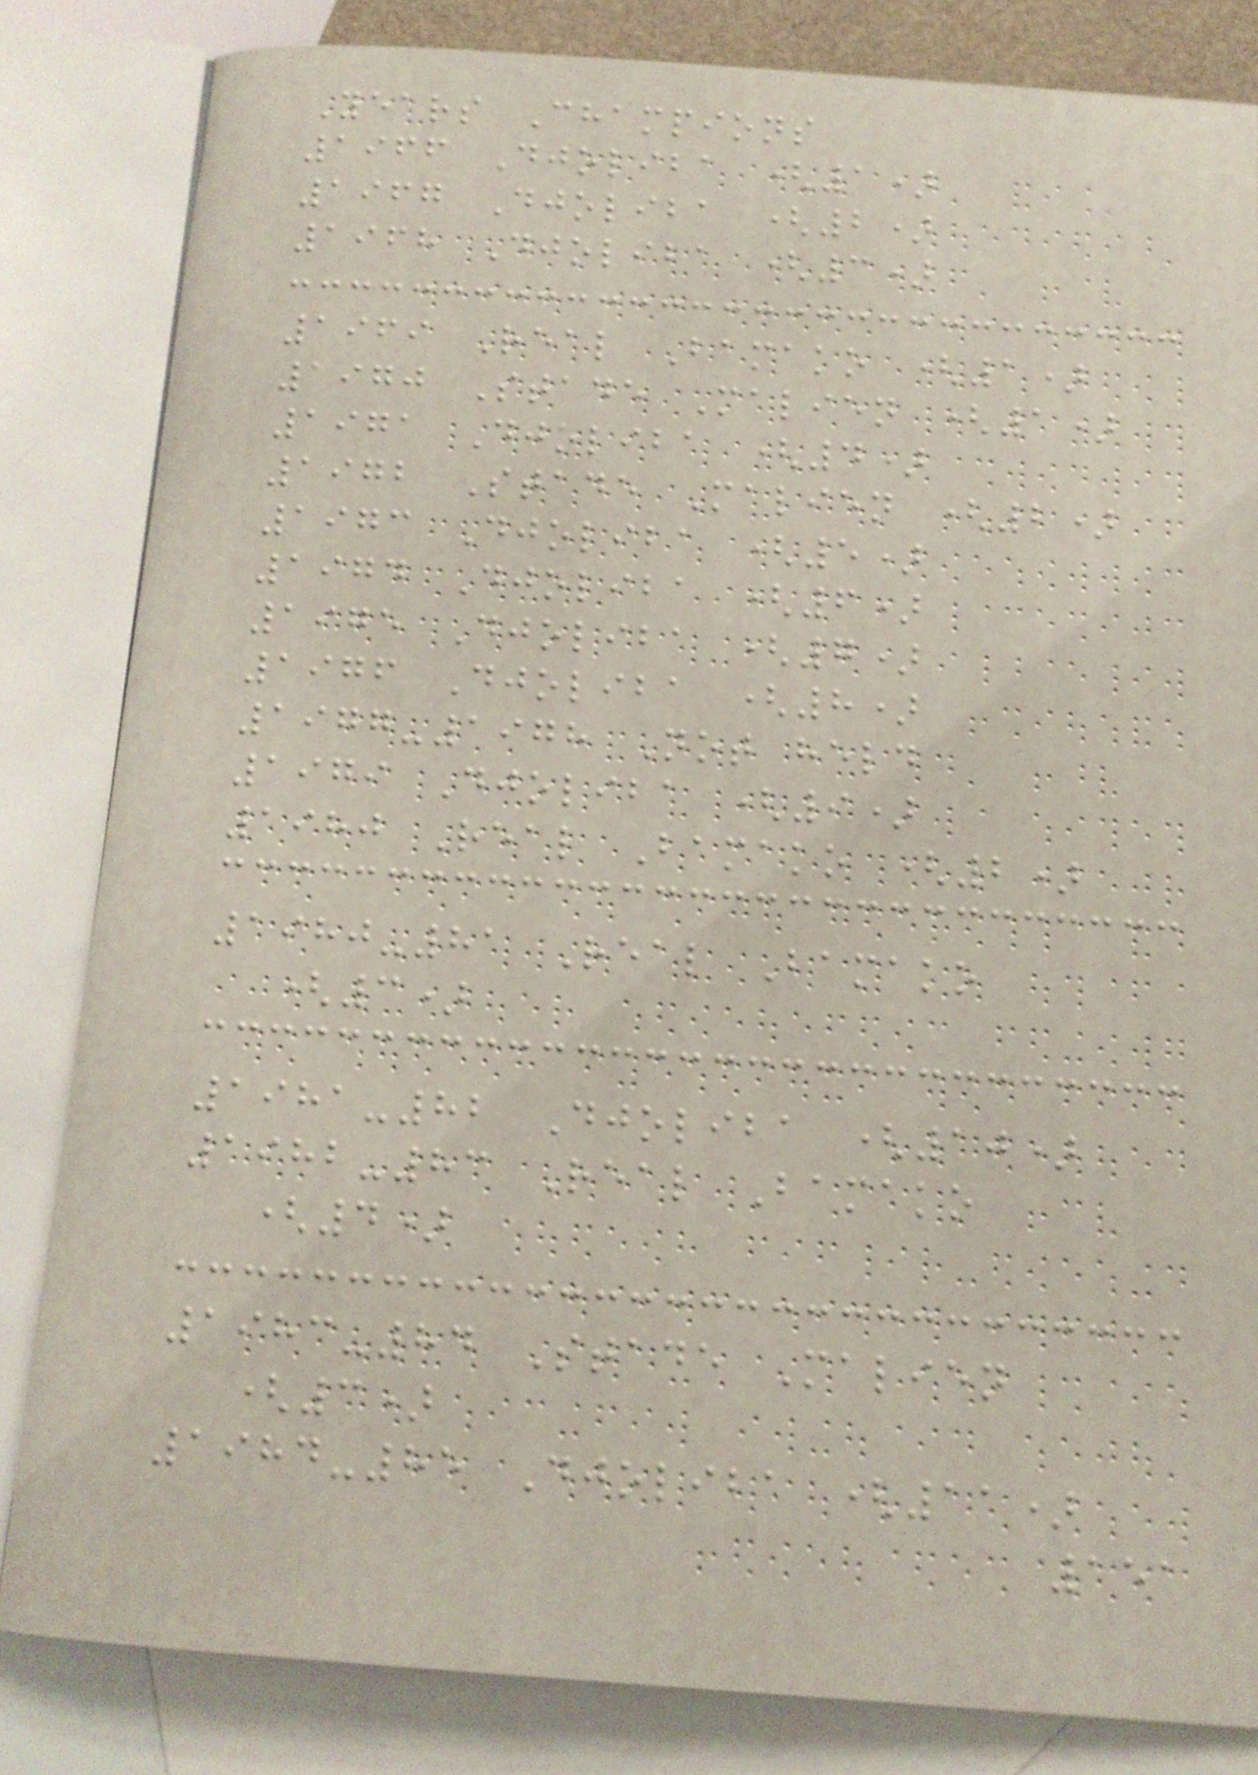Years Champions
1966 Djoliba (1)
1967 Djoliba (2)
1968 Djoliba (3)
1969 Real Bamako (1)
1970 Stade Malien (1)
1971 Djoliba (4)
1972 Stade Malien (2)
1973 Djoliba (5)
1974 Djoliba (6)
1975 Djoliba (7)
1976 Djoliba (8)
1977-1978 Not held
1979 Djoliba (9)
1980 Real Bamako (2)
1980-81 Real Bamako
(3)
1981-82 Djoliba (10)
1982-83 Real Bamako
(4)
1983-84 Stade Malien
(3)
1984-85 Djoliba (11)
151
